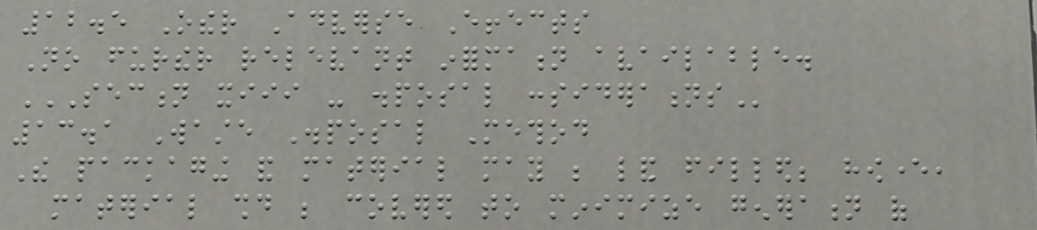12.5 Other Adverse Effects
No further relevant information available.
SECTION XIII - DISPOSAL CONSIDERATIONS
13.1 Waste Disposal Method
The packaging and material may be land filled; however,
material should be covered to minimize generation of
